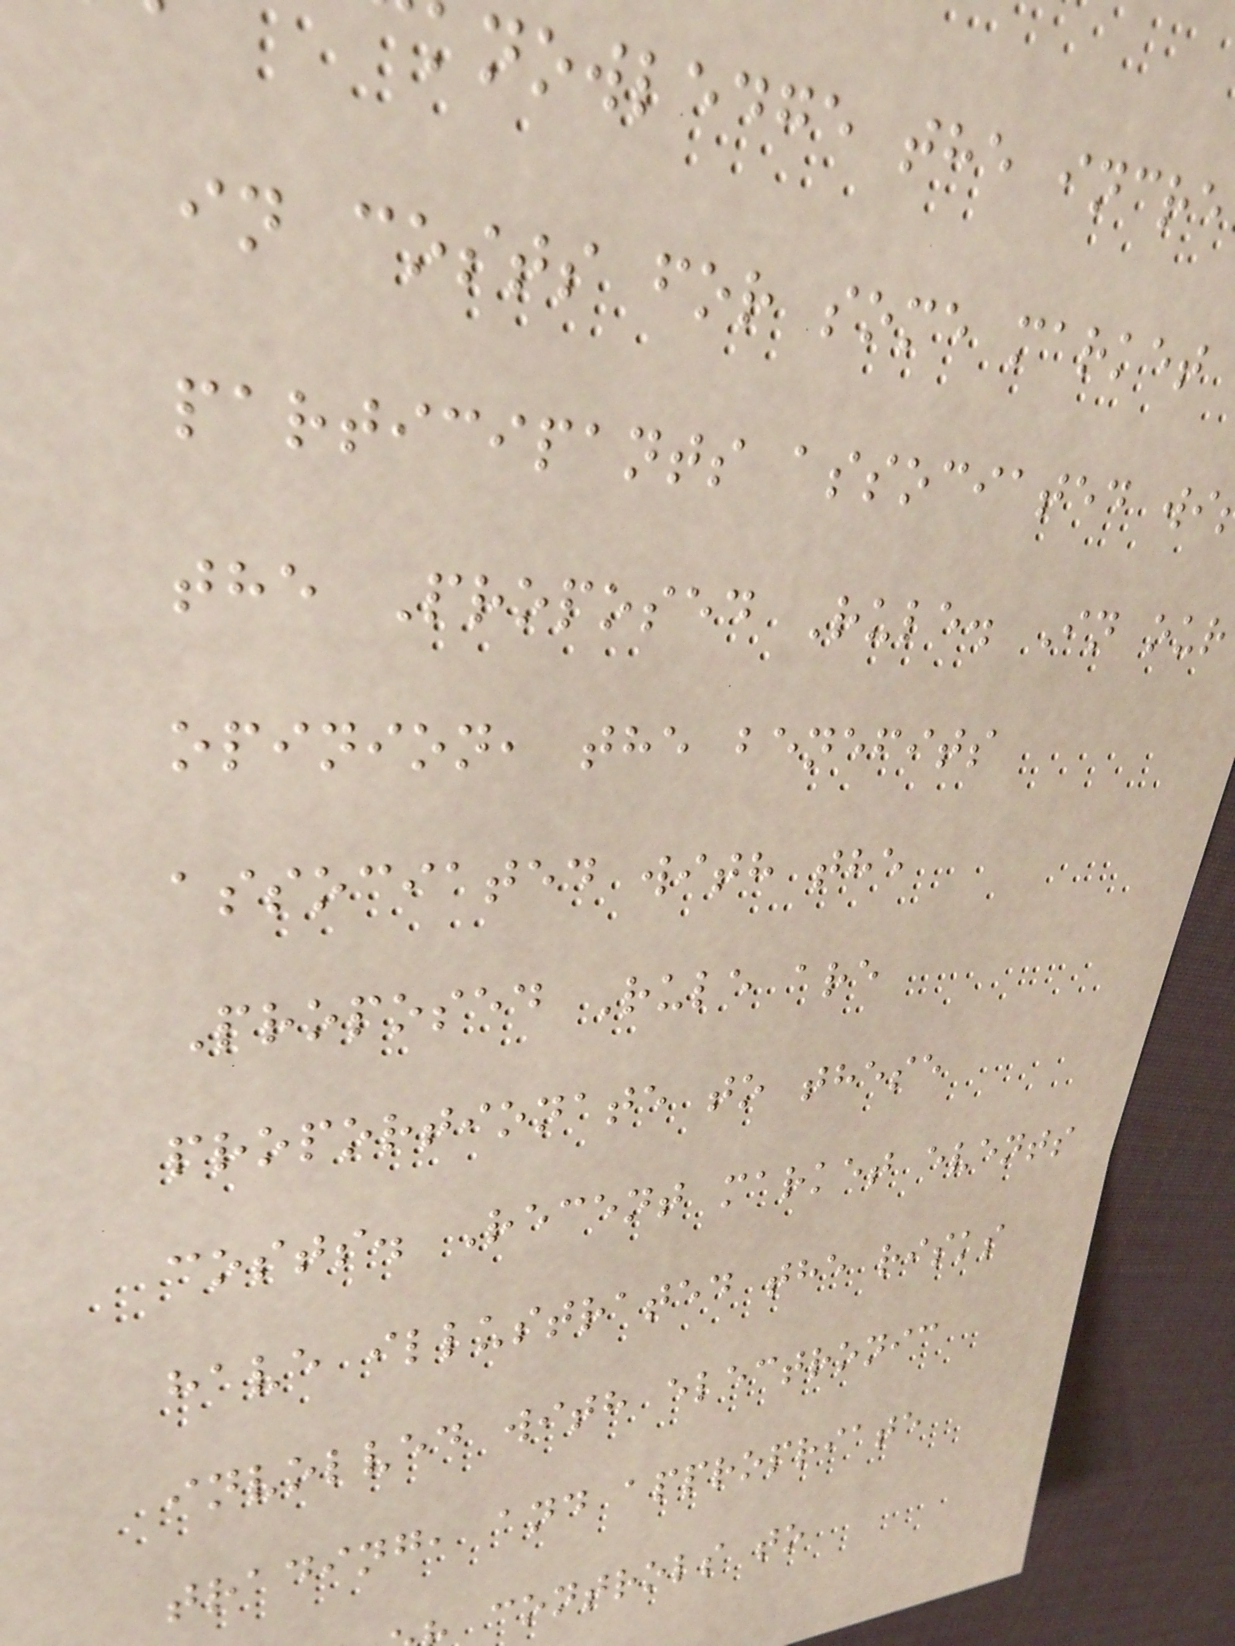nowledge the incre
in costs for some market
participants associated wi
the Proposed Rule. In our
opinion, the benefits
associated with the
Proposed Rule are
proportionate to these
costs. Recent market events
have illustrated the risks
involved with electronic
trading, and appropriate
controls to
